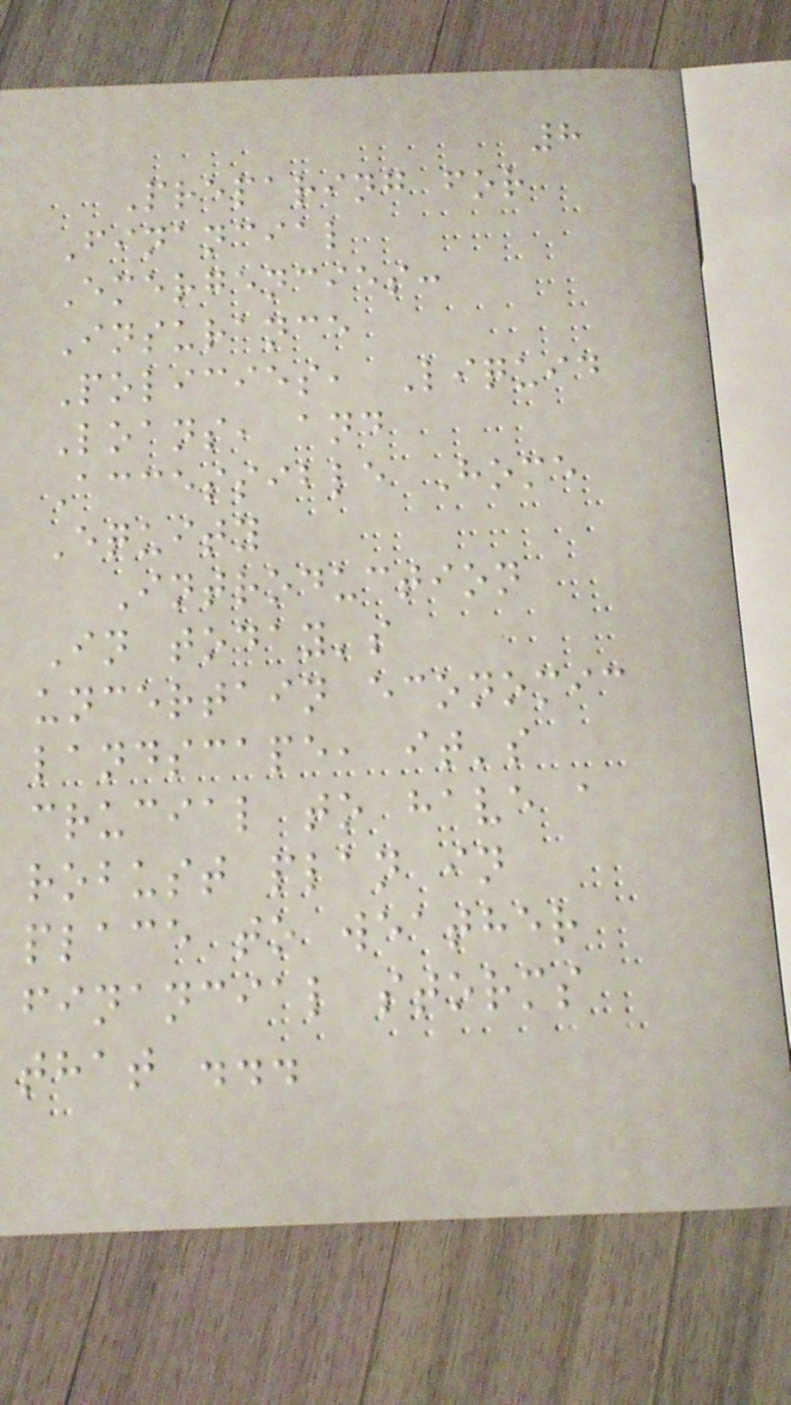8
Preparing for
Financial
Emergencies:
Insurance
Policies, Liquid
Loans, and
Accessible Home
Equity
Introduction
In today's
uncertain economic
landscape, it's
crucial to have a
robust plan in
place to weather
financial storms
that ...
